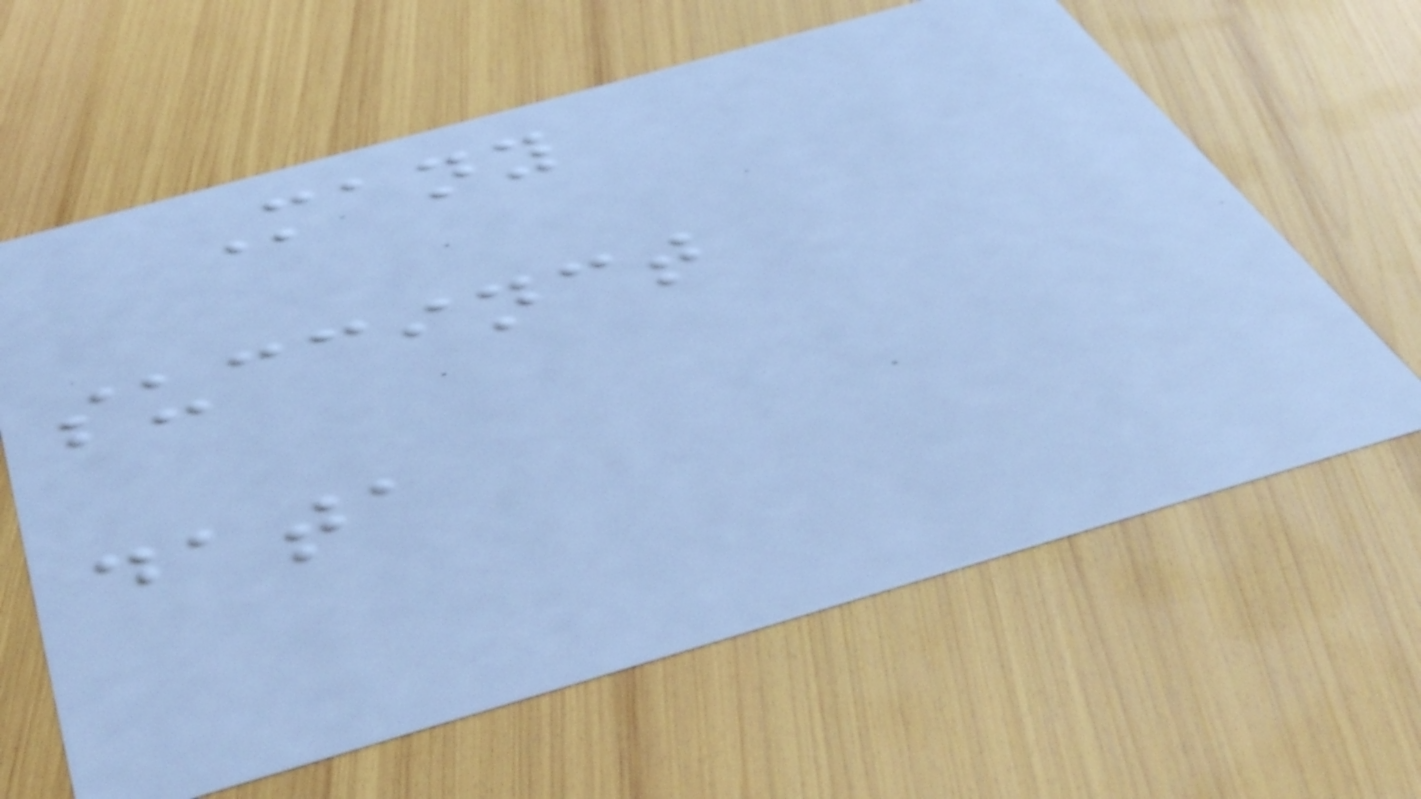Many
succinct
data
